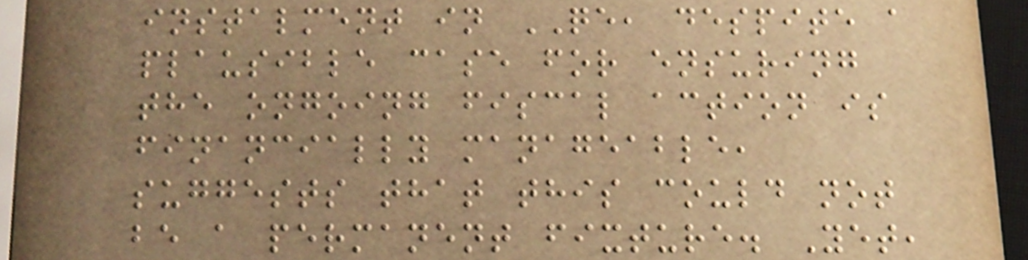instalment in QE, despite a
plausible case for ensuring
the ongoing fiscal action is
financially manageable,
suggests that this could not
be a permanent fixture. Yet,
